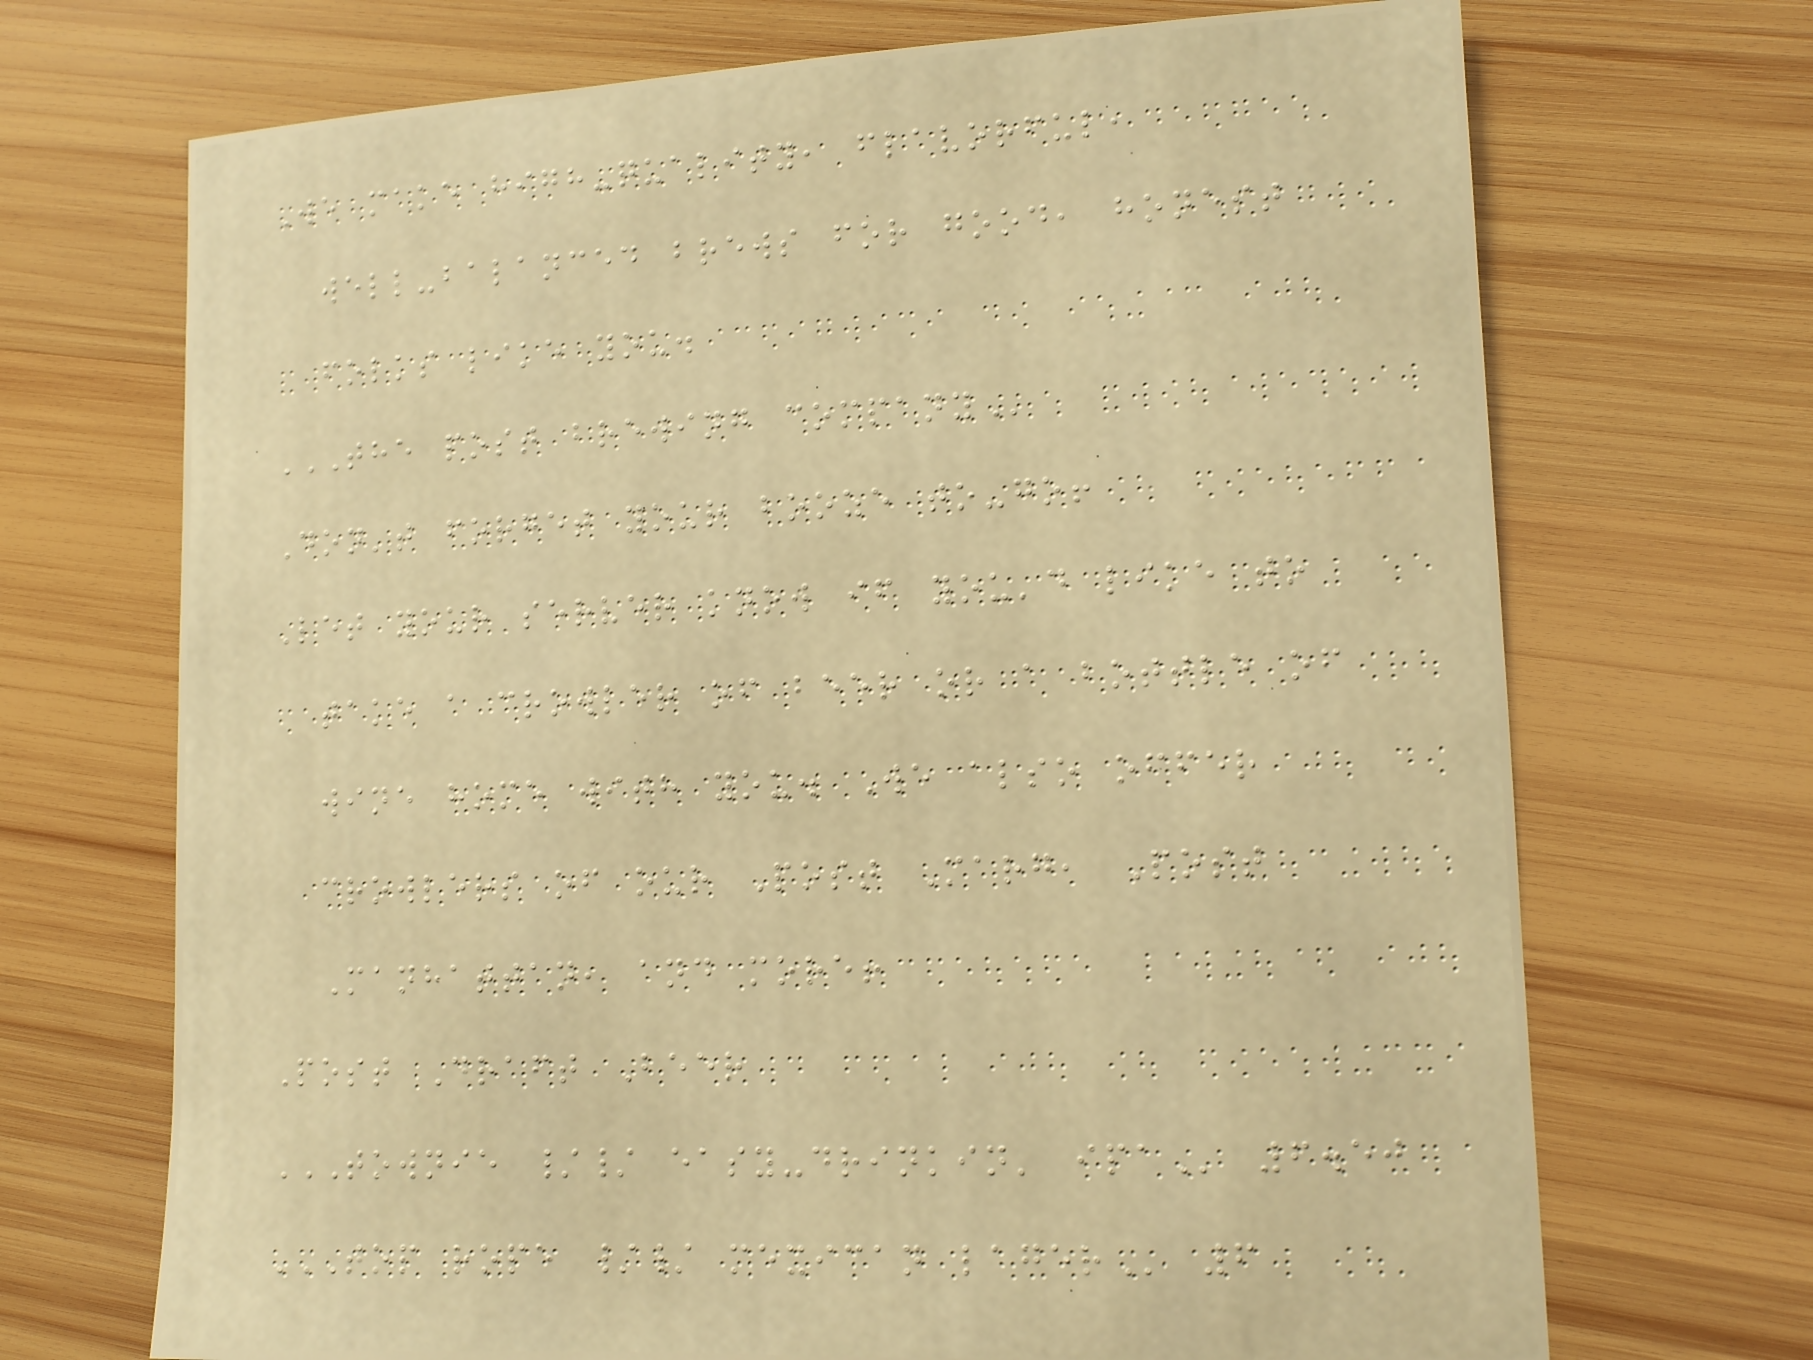We make high-quality, flavorful,
well-balanced brews for good, honest
folks like you.
THE POST BREWING COMPANY
Don't forget your booze to-go!
Let your server know if you'd like to
take a crowler of beer or a bottle of
wine home with you. We also offer
crowlers of our Post Marg, Post
Manhattan, and more!
Post Draft Beer
TOWNIE // EASY-DRINKIN' IPA 6.50
TOP ROPE // MEXICAN LAGER 6
